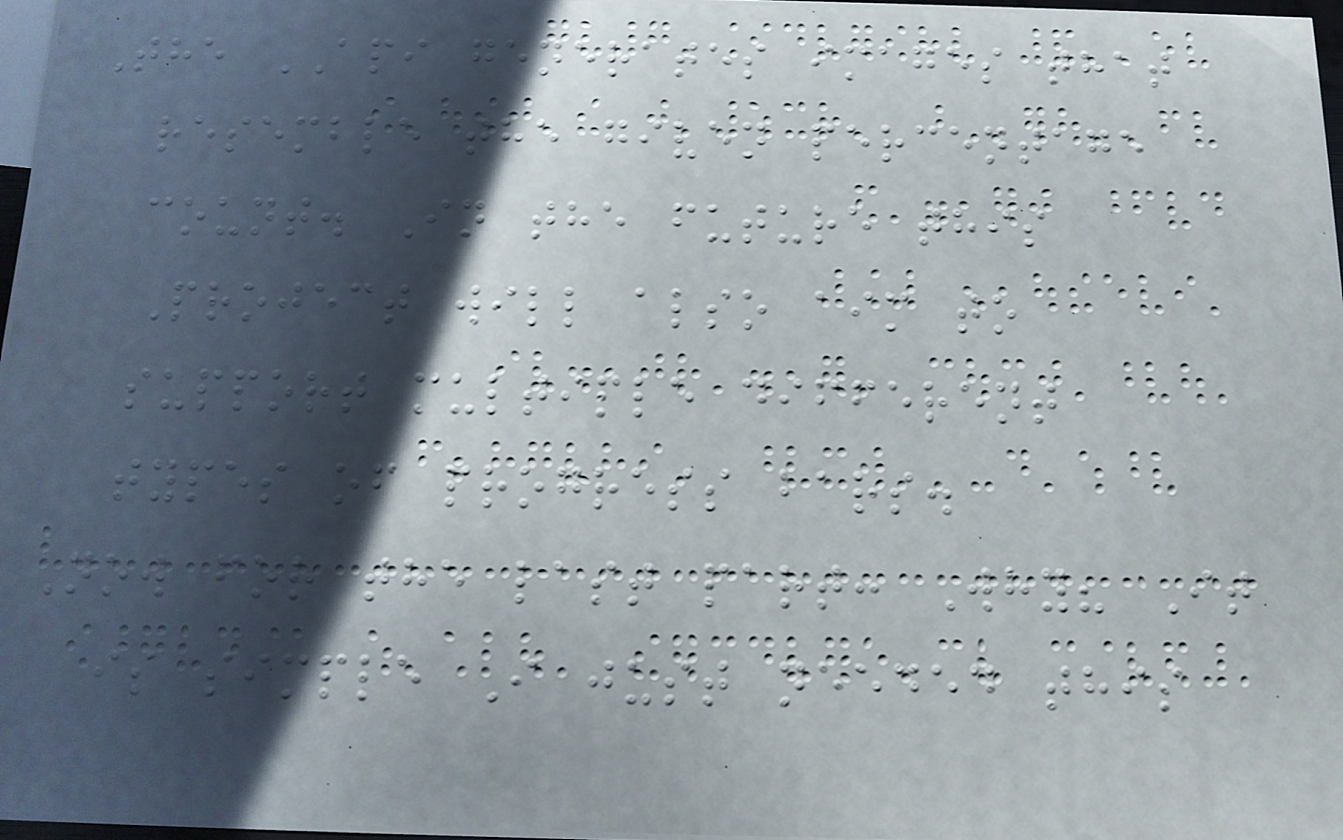The API generates images that
resemble the given percentage
count. In the future this
Project will also aim to
support multiple different
types of progress bars.
Now for the last part: Why? It
is simple I just needed this
